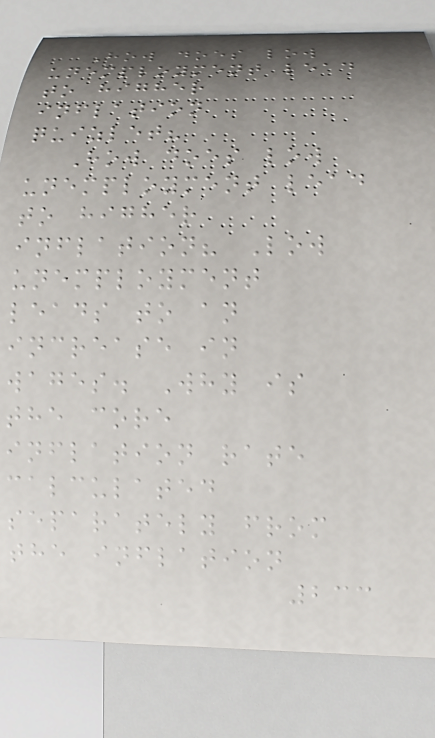How does low
unemployment lead
to higher
inflation
quizlet?
How does low
unemployment lead
to higher
inflation? Low
unemployment
leads to an
increase in
wages. Why is
the core
inflation rate
calculated
separately from
the inflation
233
